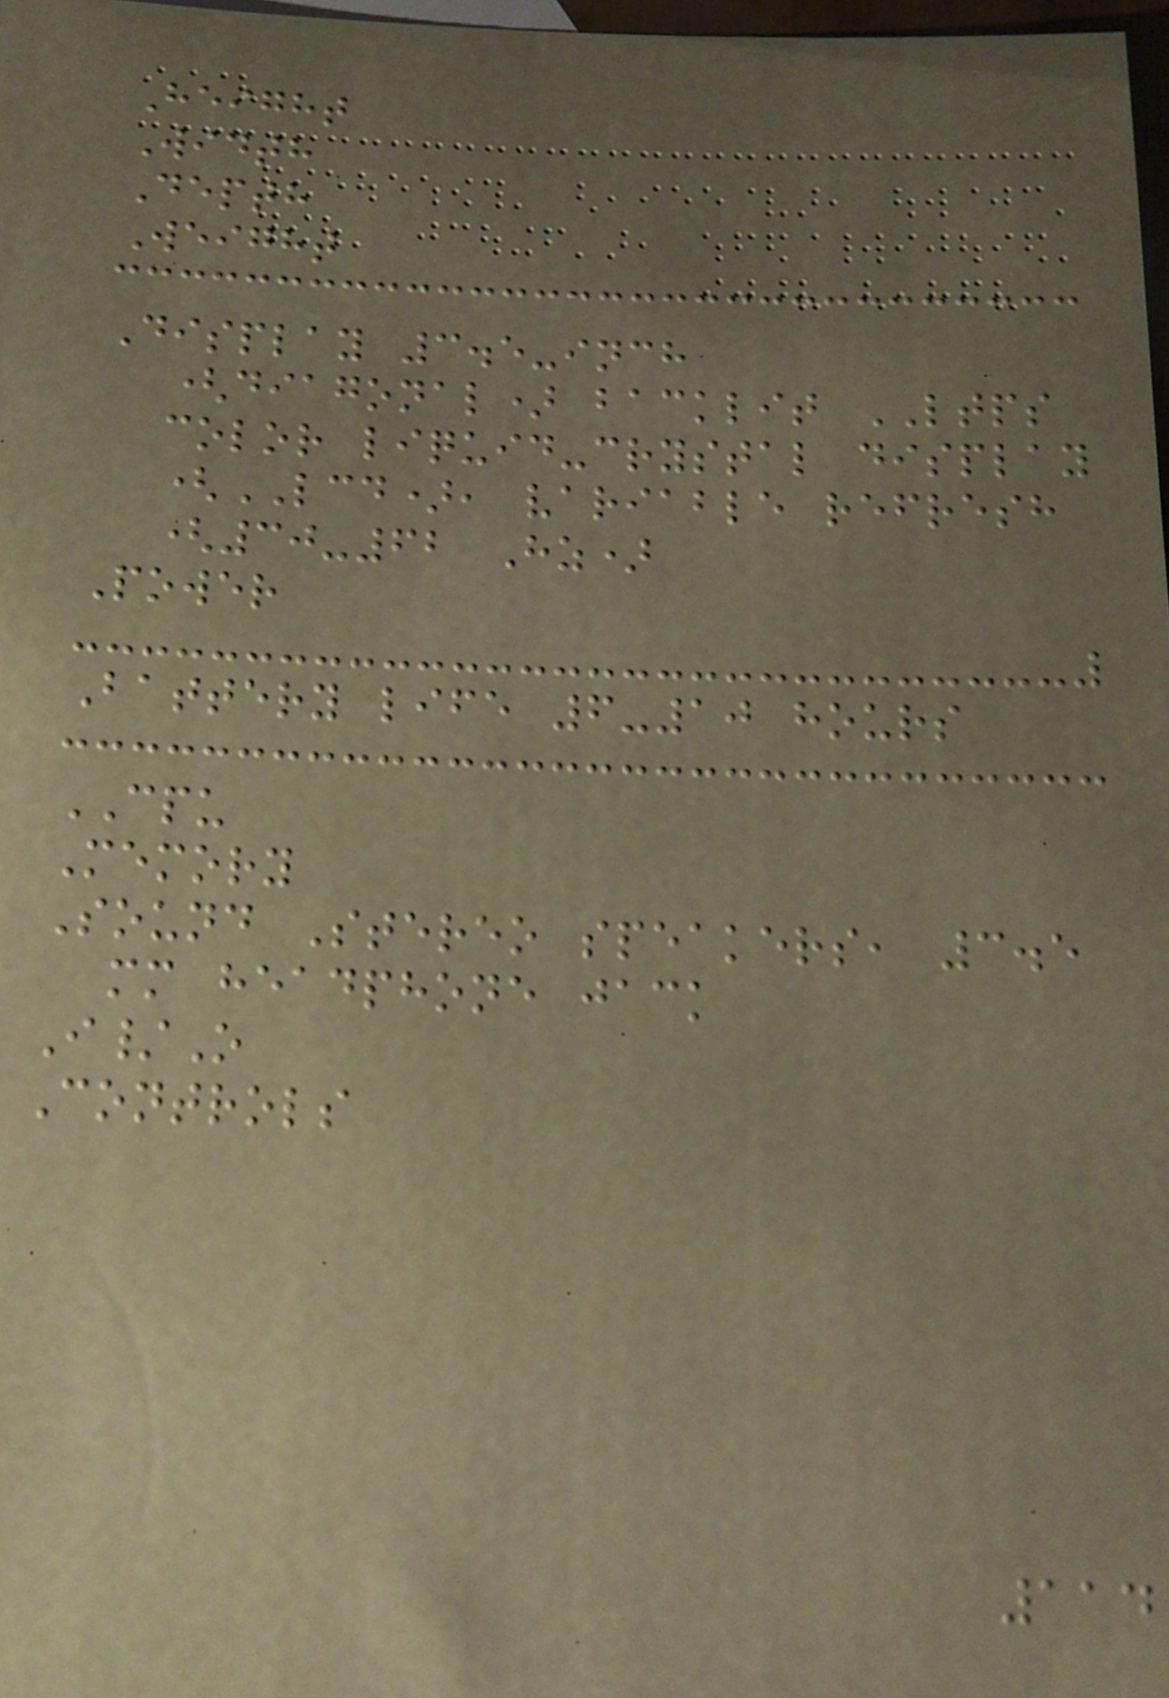Height
Width
Depth
Weight
Display 3.5-inch
(diagonal) backlit LTPS
color liquid-crystal display
(LCD), variable refresh
(30-62 Hz)
Power
Battery life 6-10 hours
CPU
Memory
Sound Stereo speakers, 3.5
mm headphone jack
I/O
Controls
114
